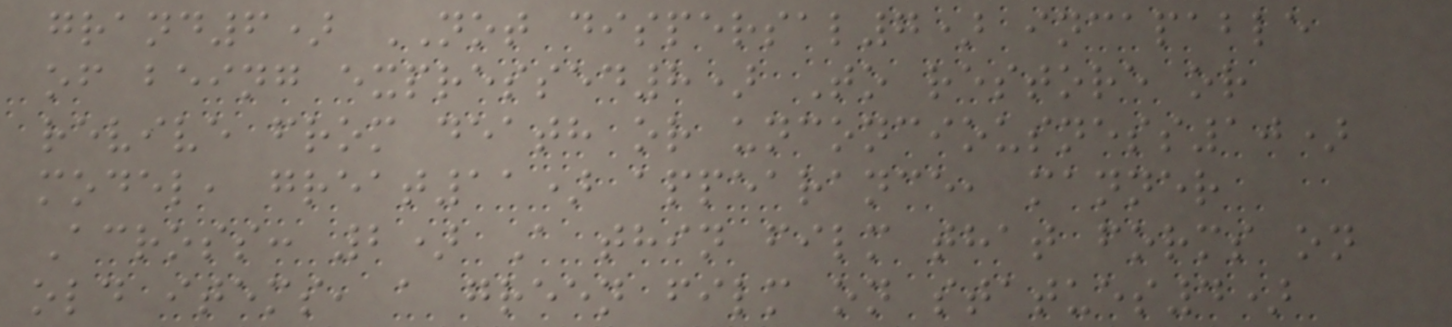grand6) NOT dispersal7) incapable
of being expressed8) To restore or
revive from death or unconciousness10)
model, great11) appearance, manner
Across: 2) A thin film that forms on
old items, a green film on statues4)
